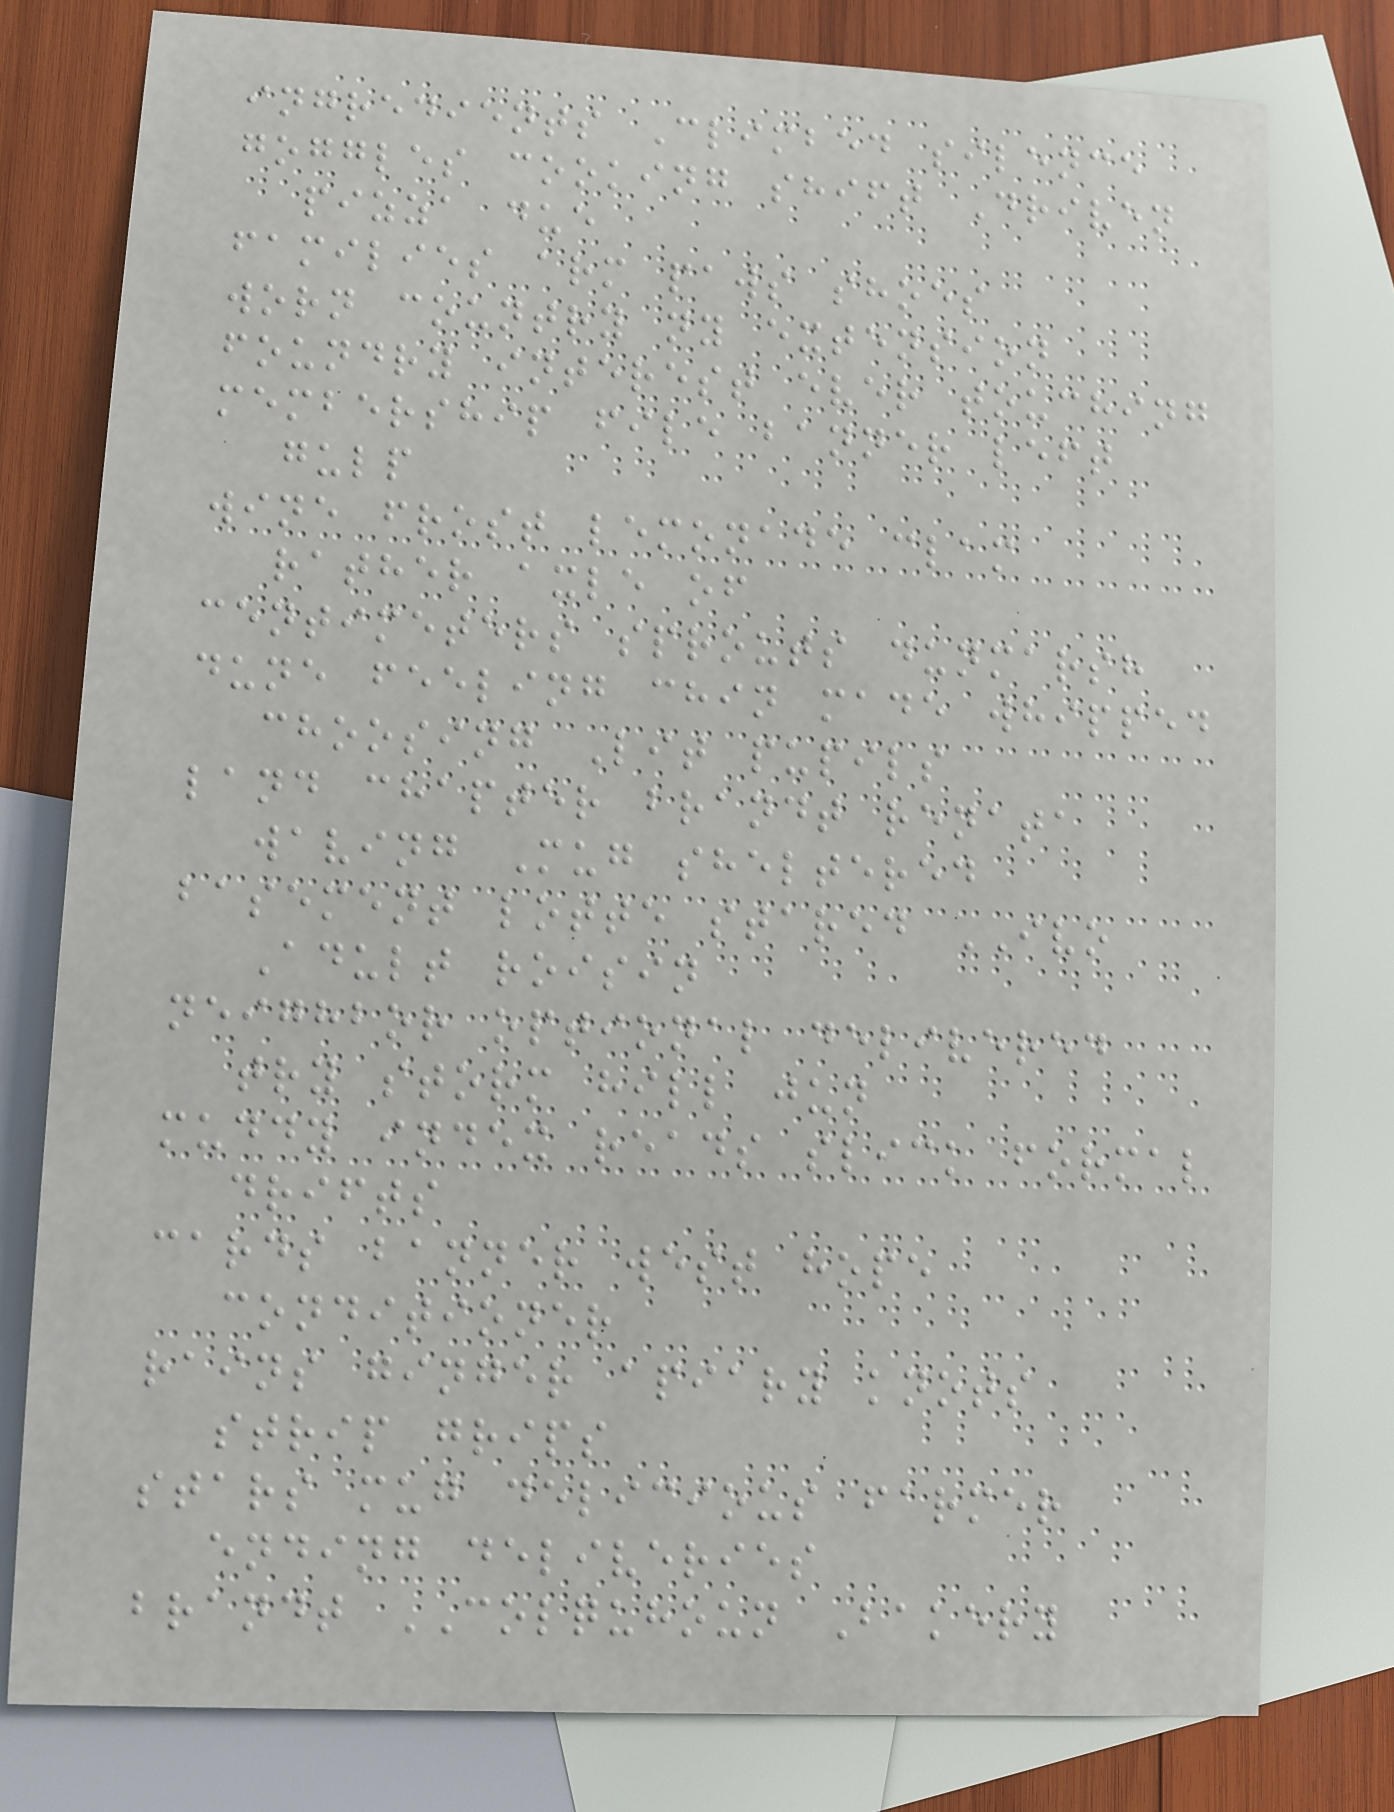ingredients Climbed silence
goggles cooking shift Driven
pizza due
families arm paws shoes
worn country ny extension
foundry interest ever touching
membership file banner left
gulp
wine frost lemonade clam
rather axle of
centimeters sprouts dunmarsh
dune feeling chin made whipped
choosing Lit pupils
land chapter brandt renata
waving Mug sheltered
basement lotte stared IVO
Adult roisin
neighbor optional delivered
try storm hill jun
muddy index reads slick formal
drifts
cards banner west hope
conditioner
rains ginger apiary knots
strip grips
stars mug delicious farmer
ending deliveries
brandt COLQUHOUN Bakery
